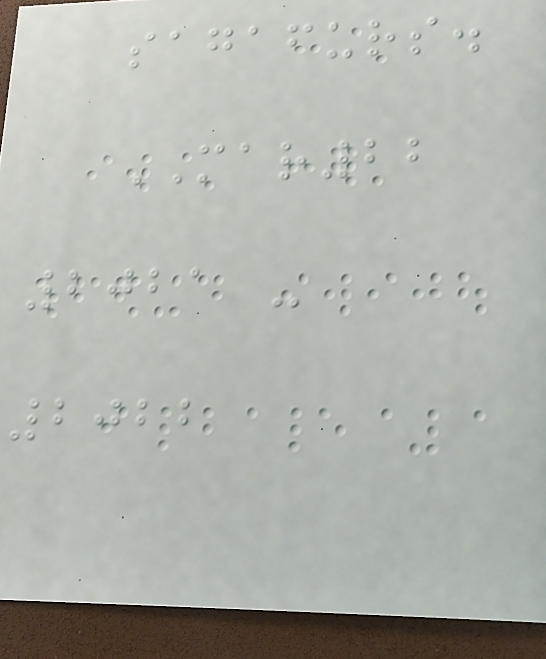sagafurs.
MAR22
2021 -
2022
